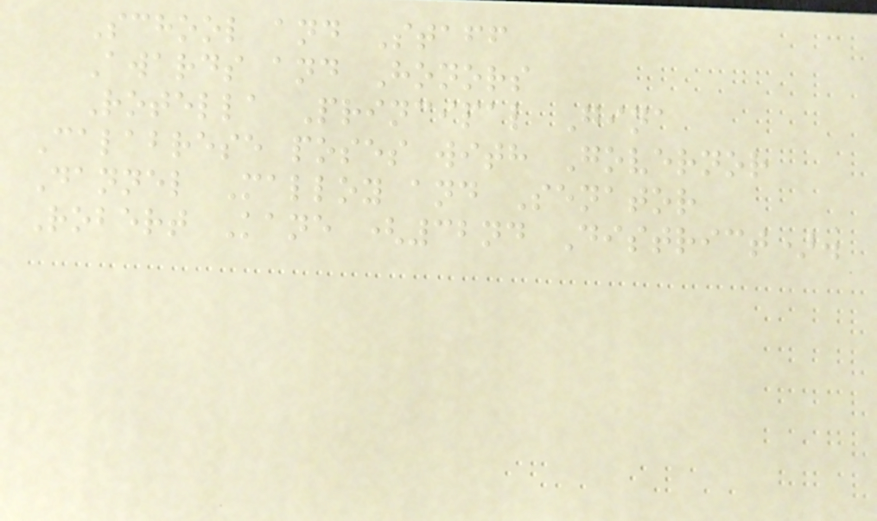School and Staff
Awards and Honors
Rotella Principal Gina
Calabrese poses with Governor
Dannel Malloy and Senator
Robert Kane (32nd District).
